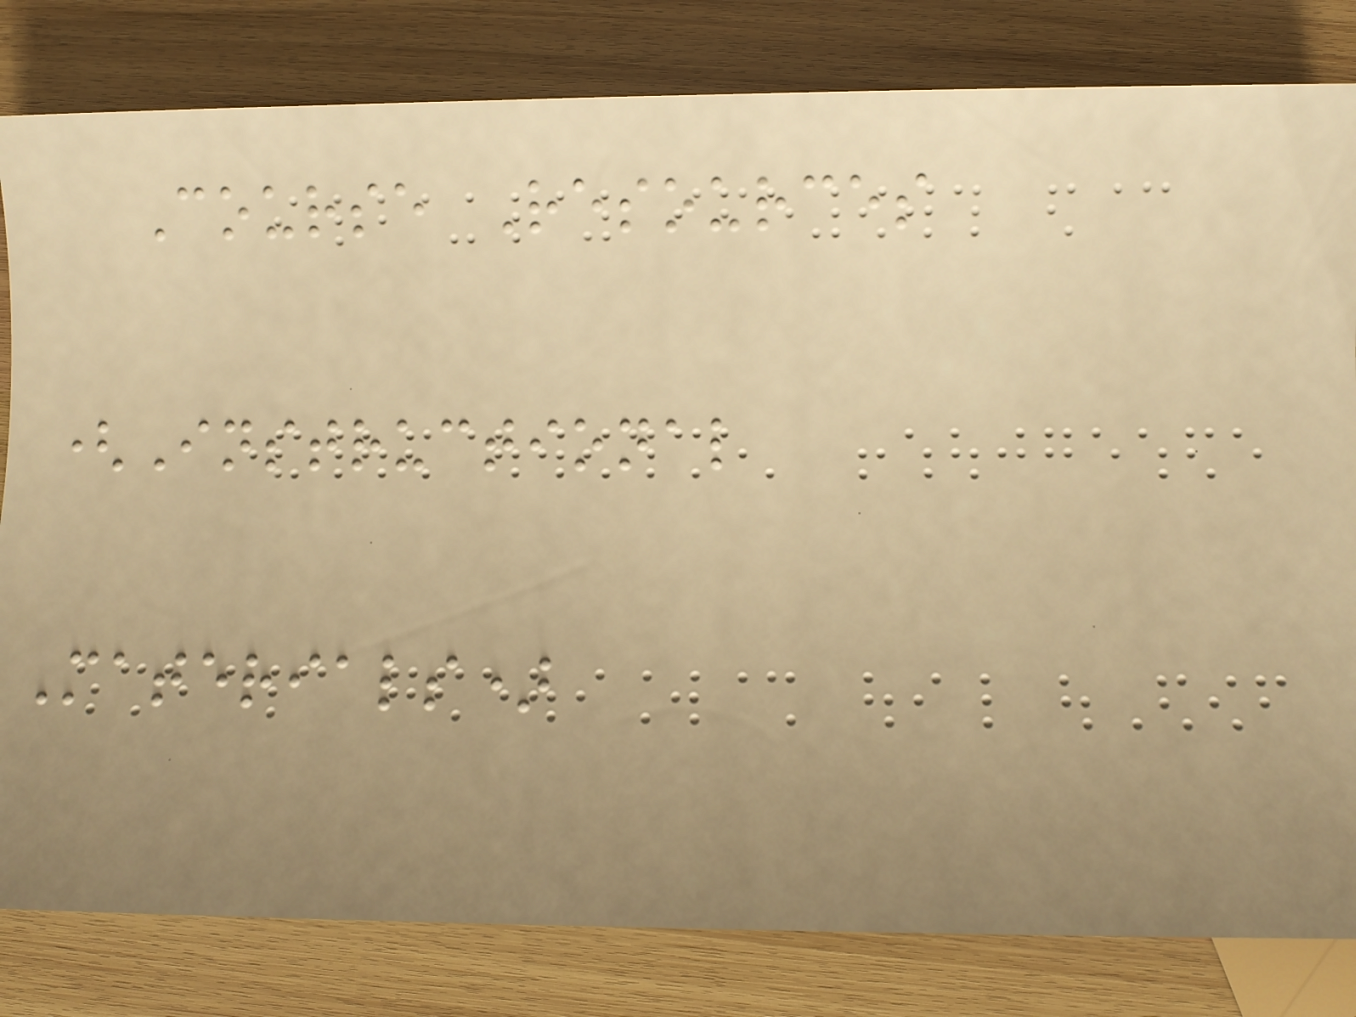Course Resources
(Instructional
Materials)
